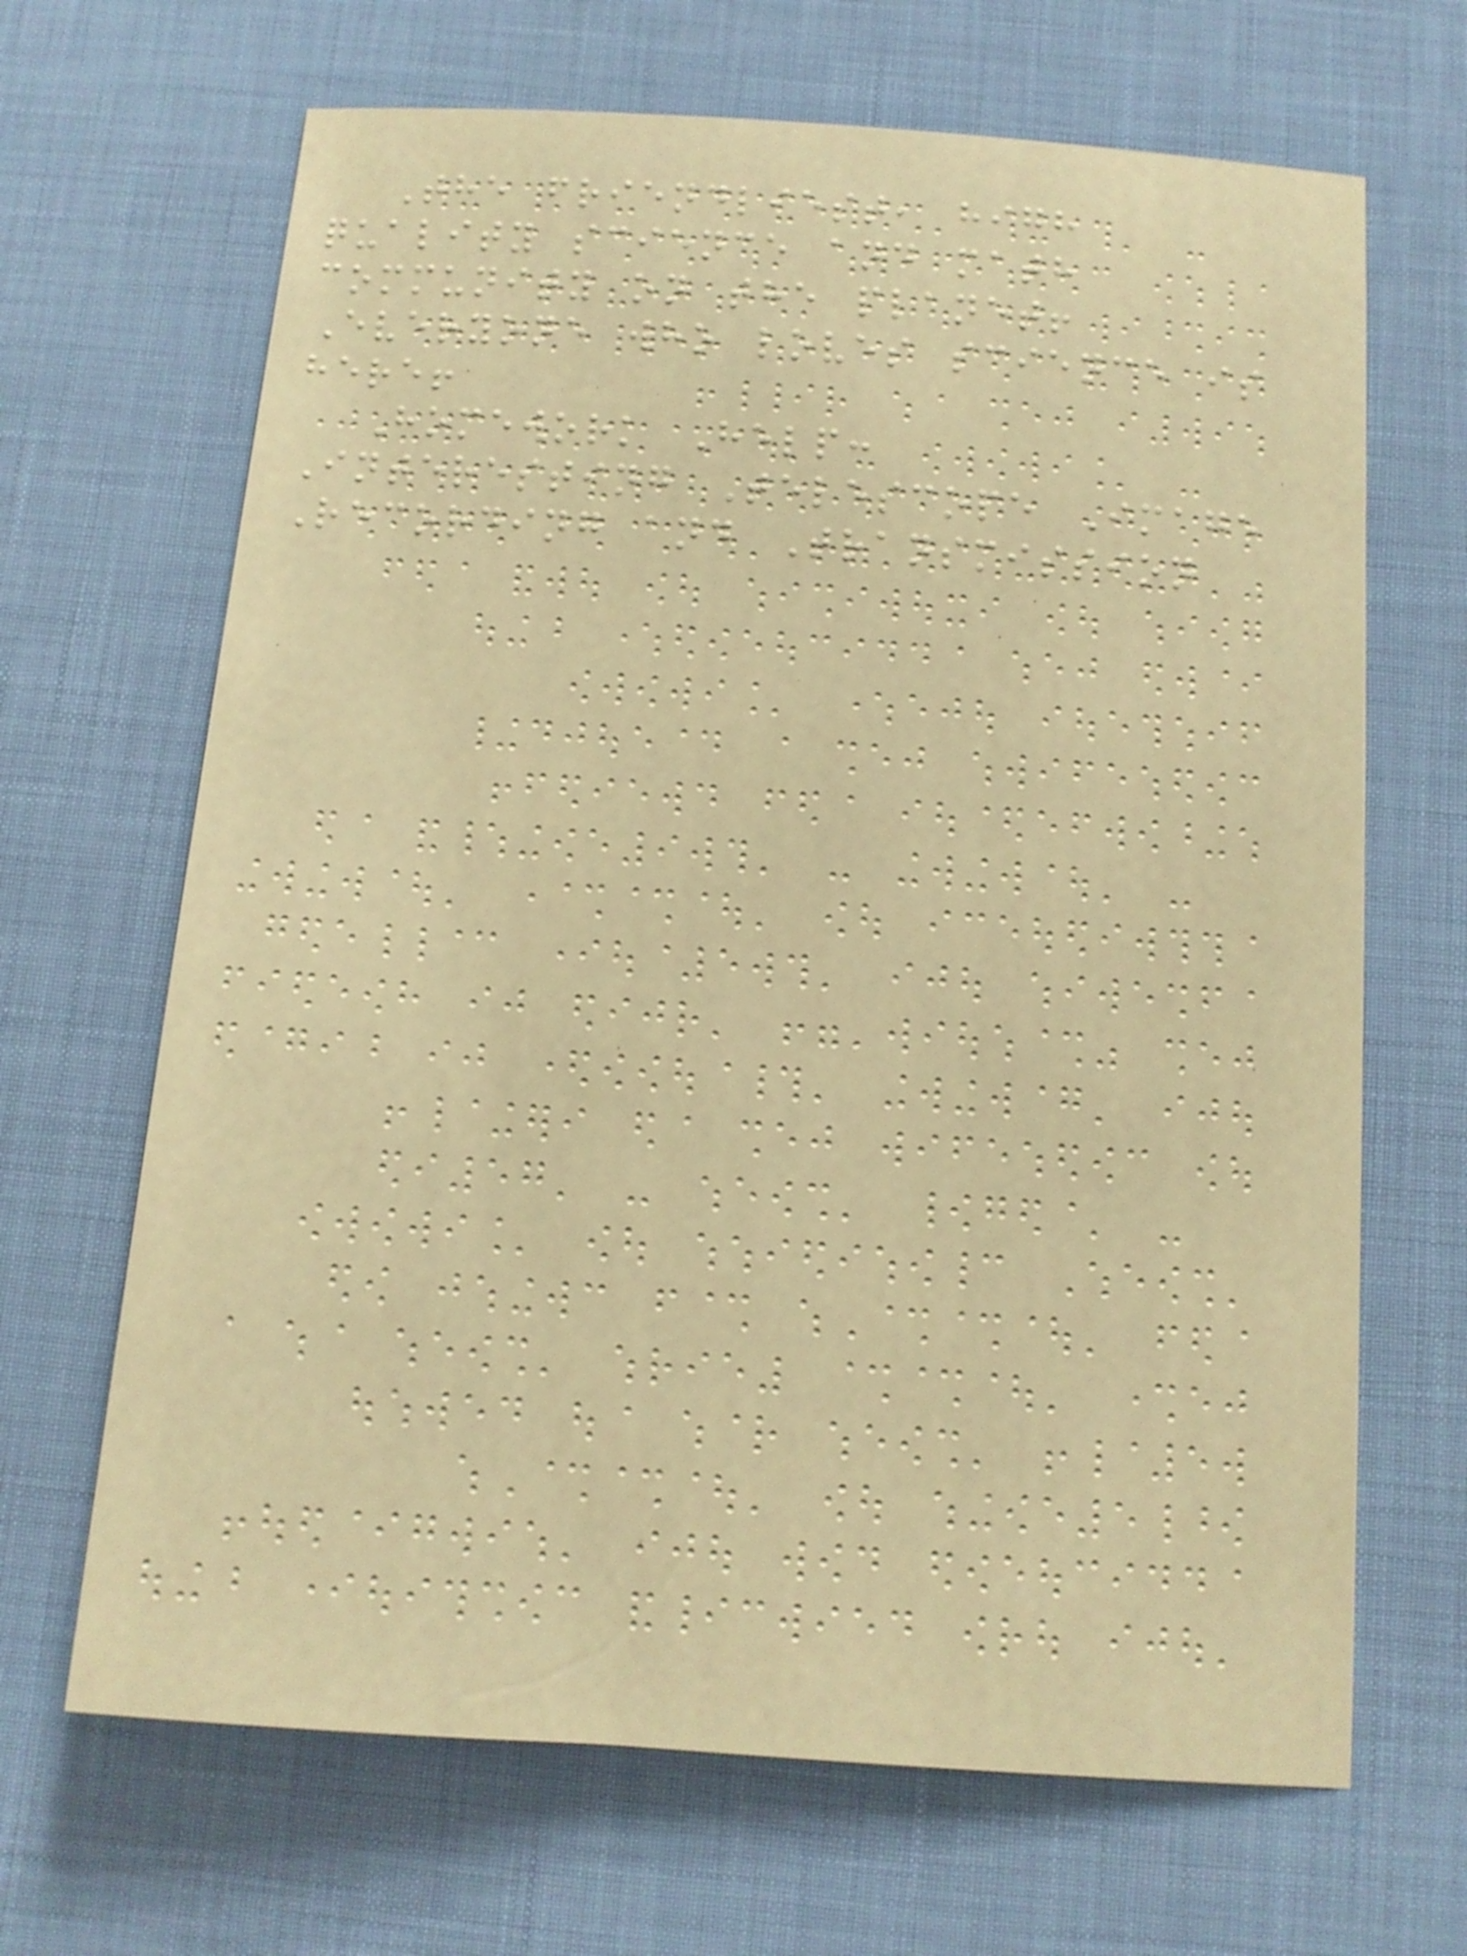The friendliest, high
quality science and math
community on the planet!
Everyone who loves science is
here!
Homework Help:
Interesting Telescope Image
Recording and Transmission
